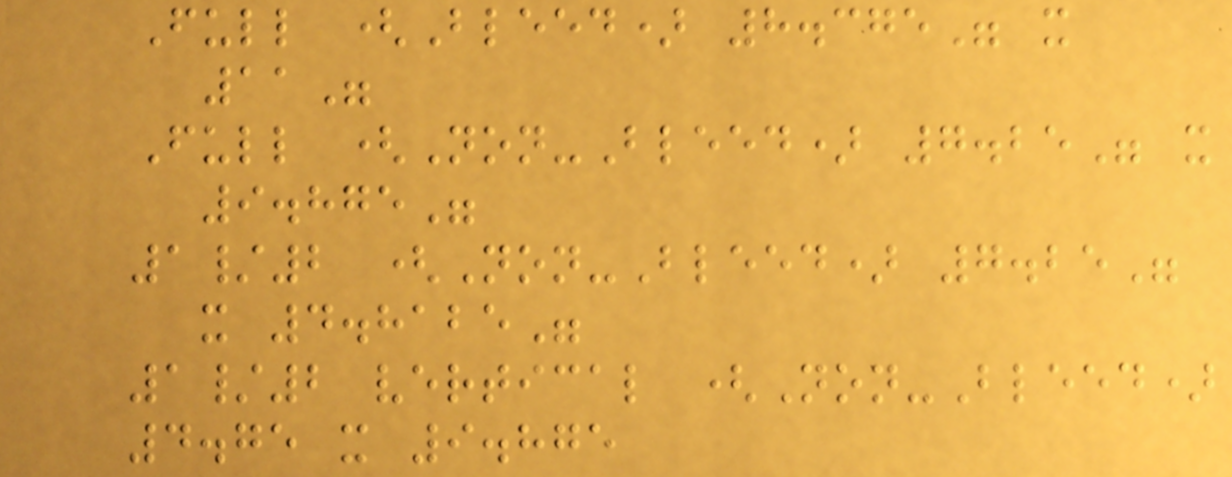Full (Bleed) 8.375" x
11"
Full (Non-Bleed) 7.25" x
9.875"
1/2 (Non-Bleed) 7.25"
x 4.8125"
1/2 vertical (Non-Bleed)
4.75 x 9.875
